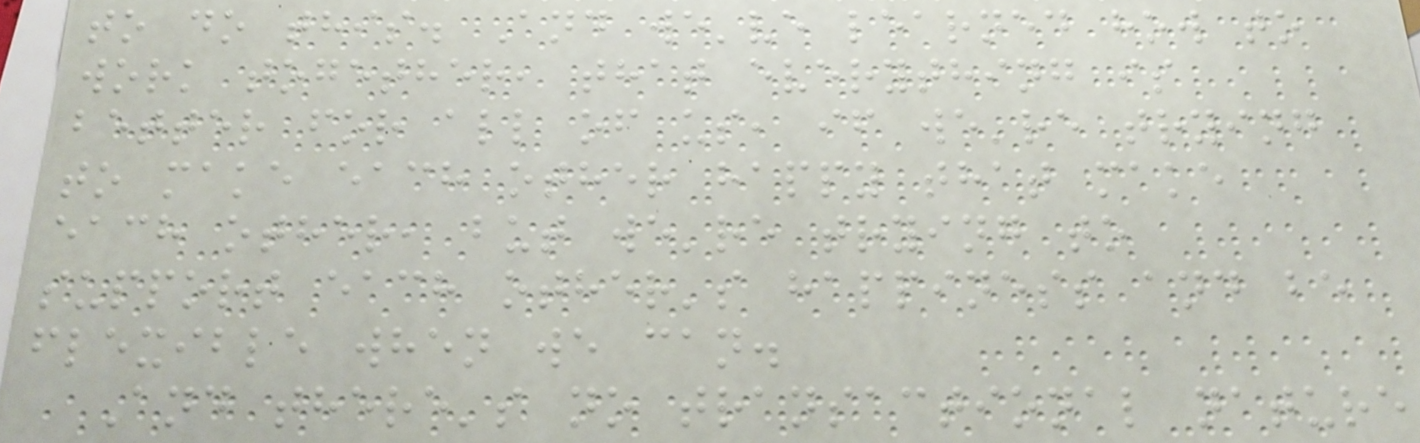to do this. And we've learned how to
work together, that everything is
better for all of us, if we're trying
to make each other happy that make
each other, but we're trying to
support each other's happiness and be
flexible when we can.
And there's no transactional nature
